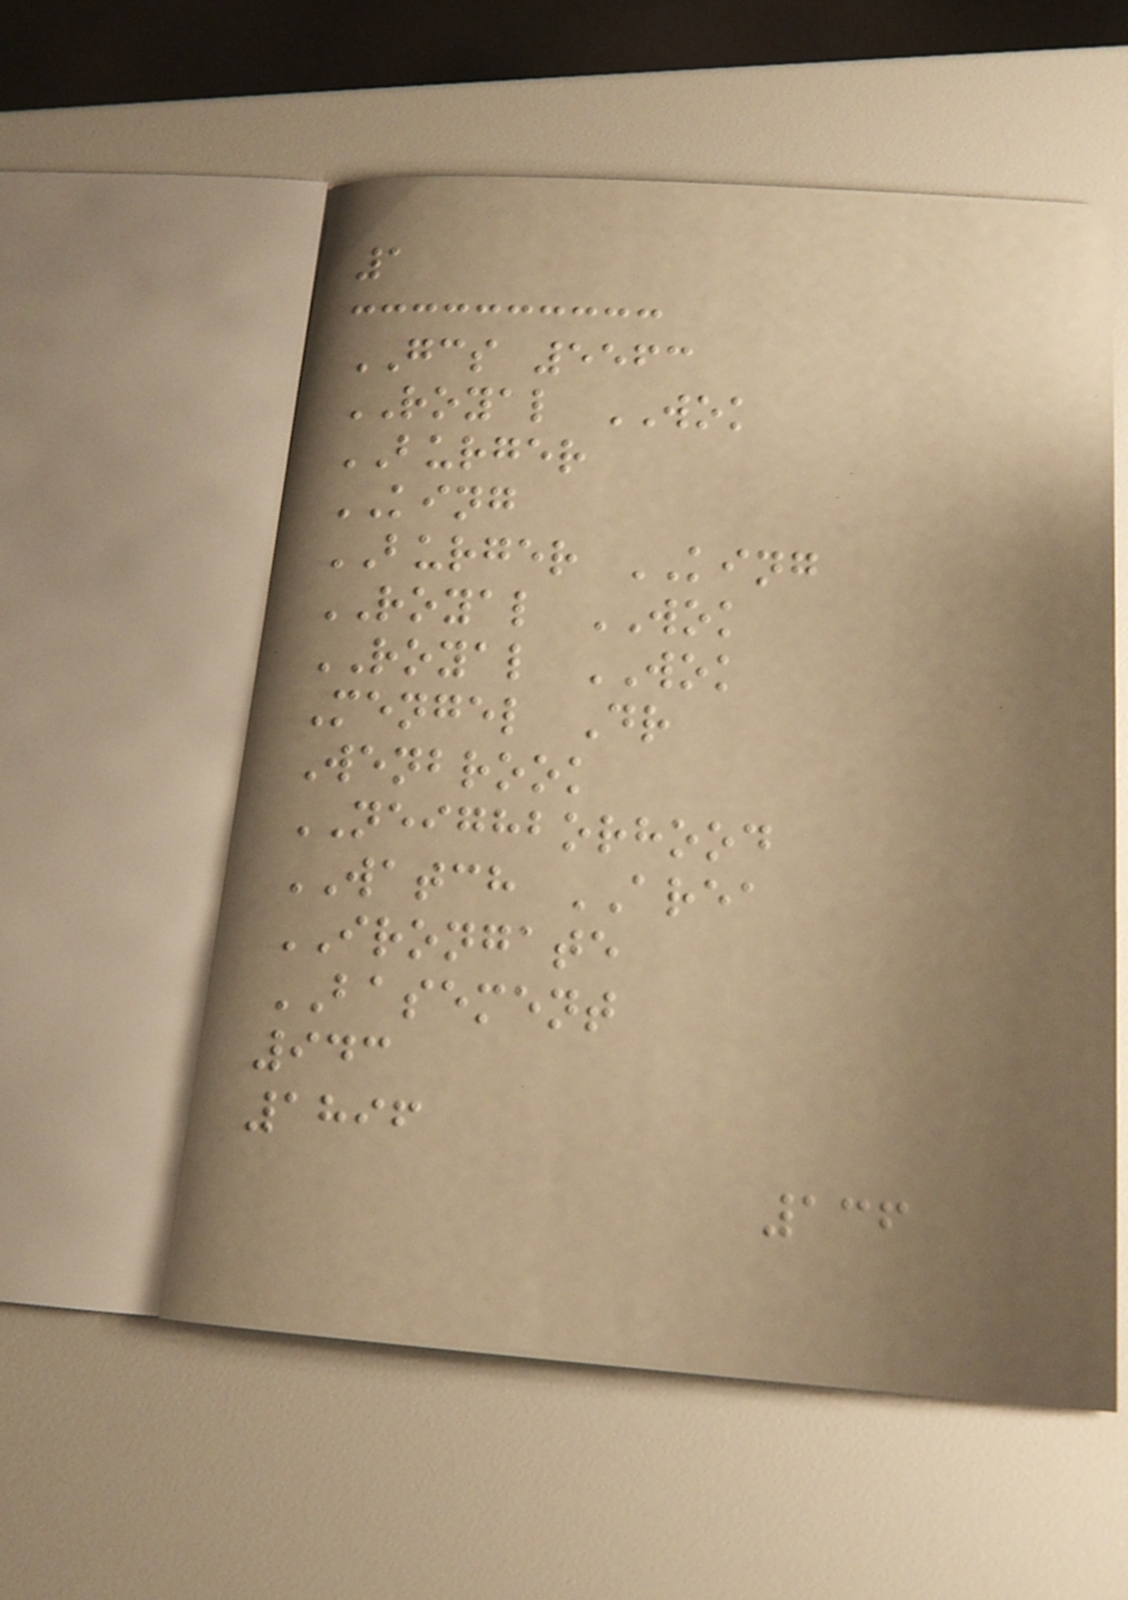1
GCS 5563
ROYAL WOK
BURGER
KING
BURGER KING
ROYAL WOK
ROYAL WOK
Mengel Dr
Wenbrook
NEIGHBORHOOD
WATCH AREA
IRONGATE
BASEMENT
943
1896
136
